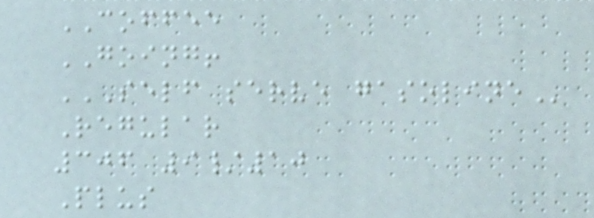COFFEE
GOING!
SELF SERVE GASOLINE
Regular
306 9/10
Plus
